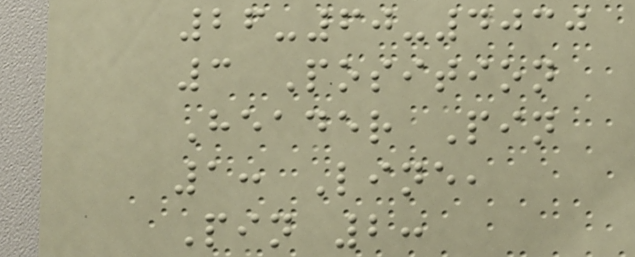26-60-4030
3 Position
Header Pin
1: Line,
Pin 2:
